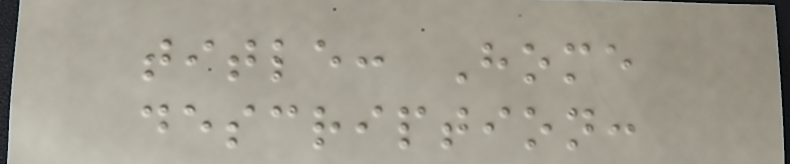title: Home
description:
